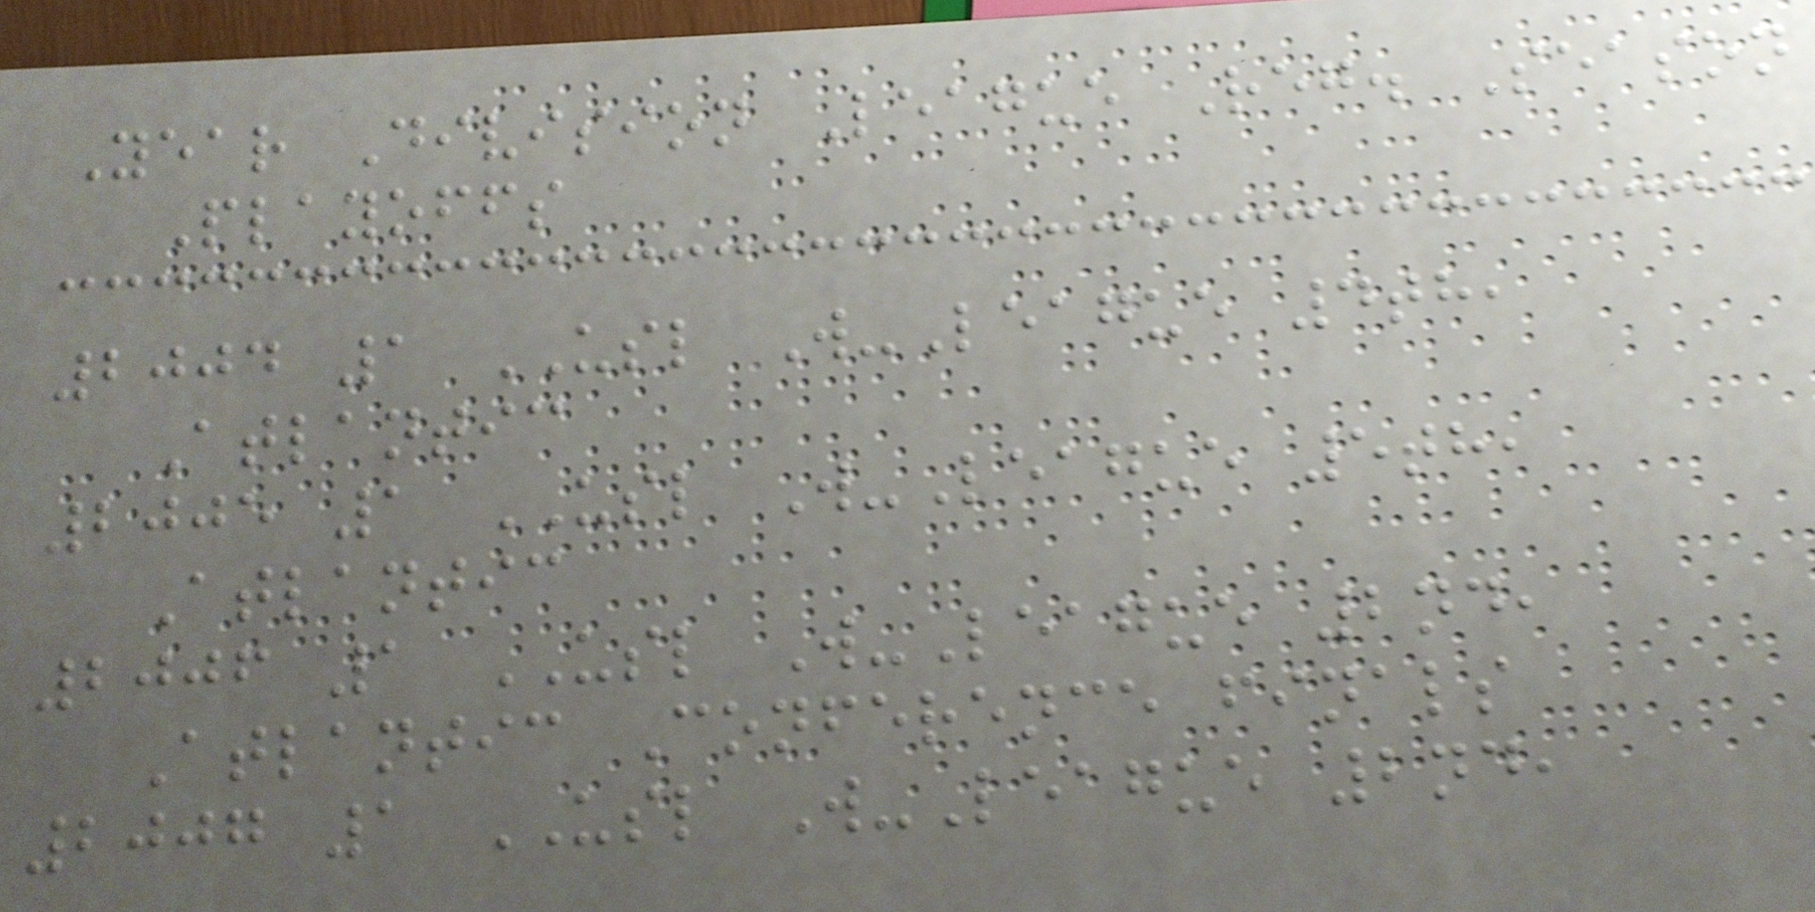Year Division League Reg. Season
Playoffs
2004 1 USL W-League 4th,
Atlantic
2005 1 USL W-League 5th,
Atlantic
2006 1 USL W-League 2nd,
Atlantic Conference finals
2007 1 USL W-League 2nd,
